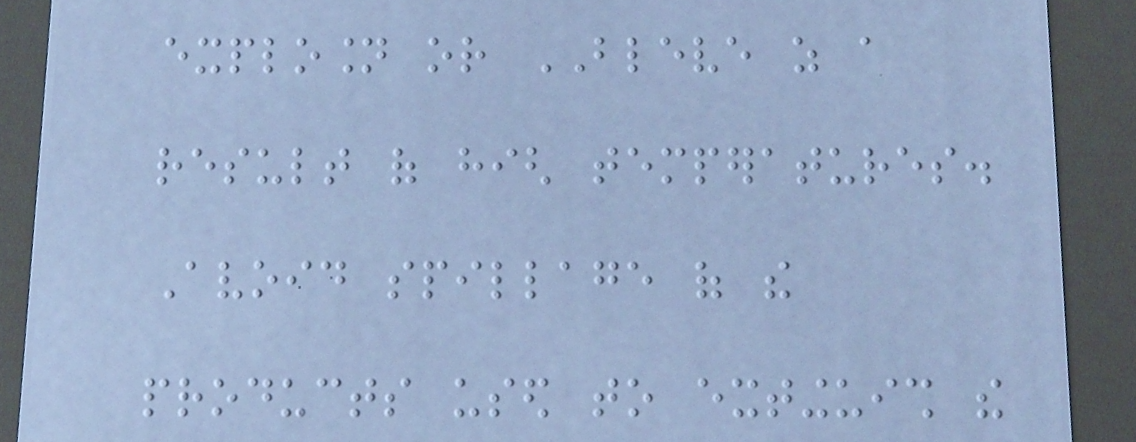explosion or BLEVE as a
result of high temperatures.
Avoid spillage of the
products used to extinguish the
